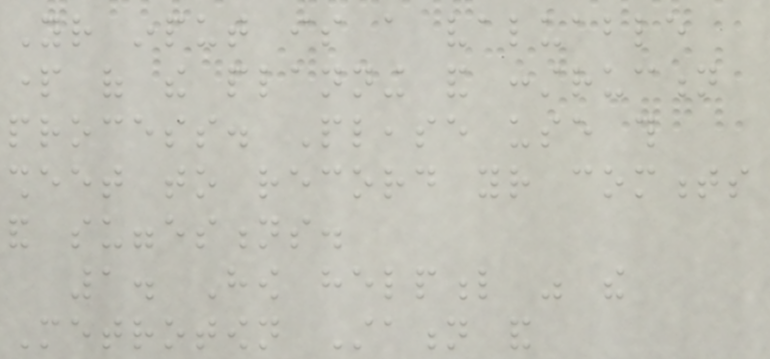Your input is a valuable
part of the planning and construction
process. Please use this
sheet to record your comments
and suggestions.
1. How helpful was the
Metrotown Station and
